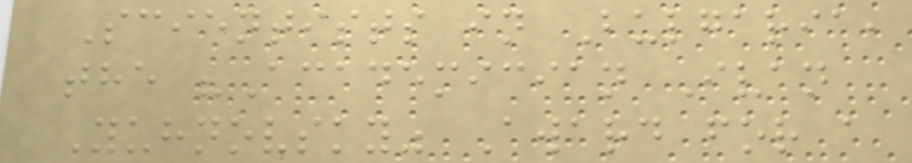Scientists in Bulgaria,
the "Academician Ivan
Yuhnovsky" Award for a
